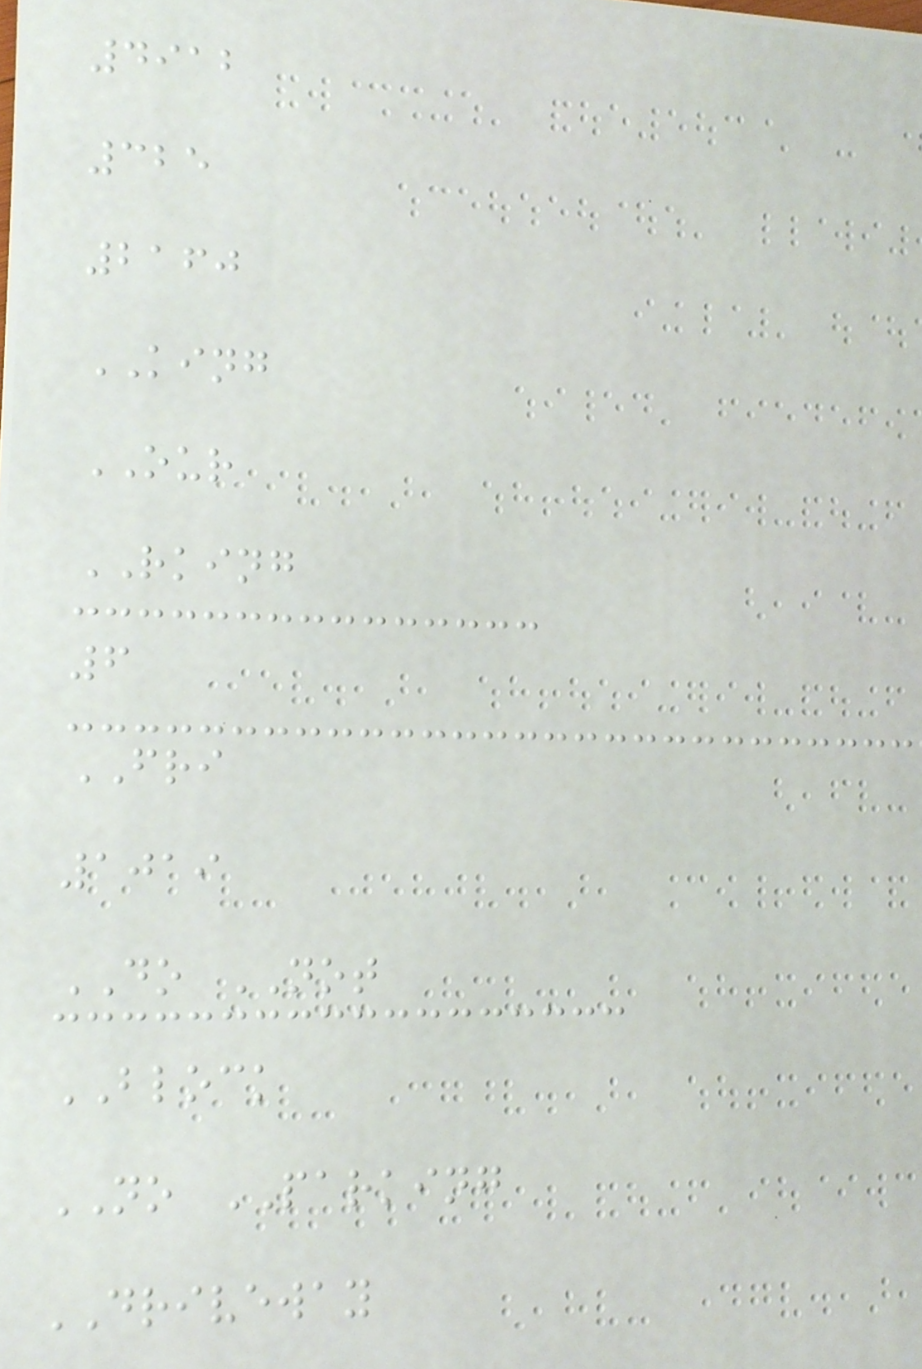4912
325
2160
KING
OUR
RKING
6
FRI
1019
DO NOT
BLOCK
NO PARKING
DRIVEWAY
